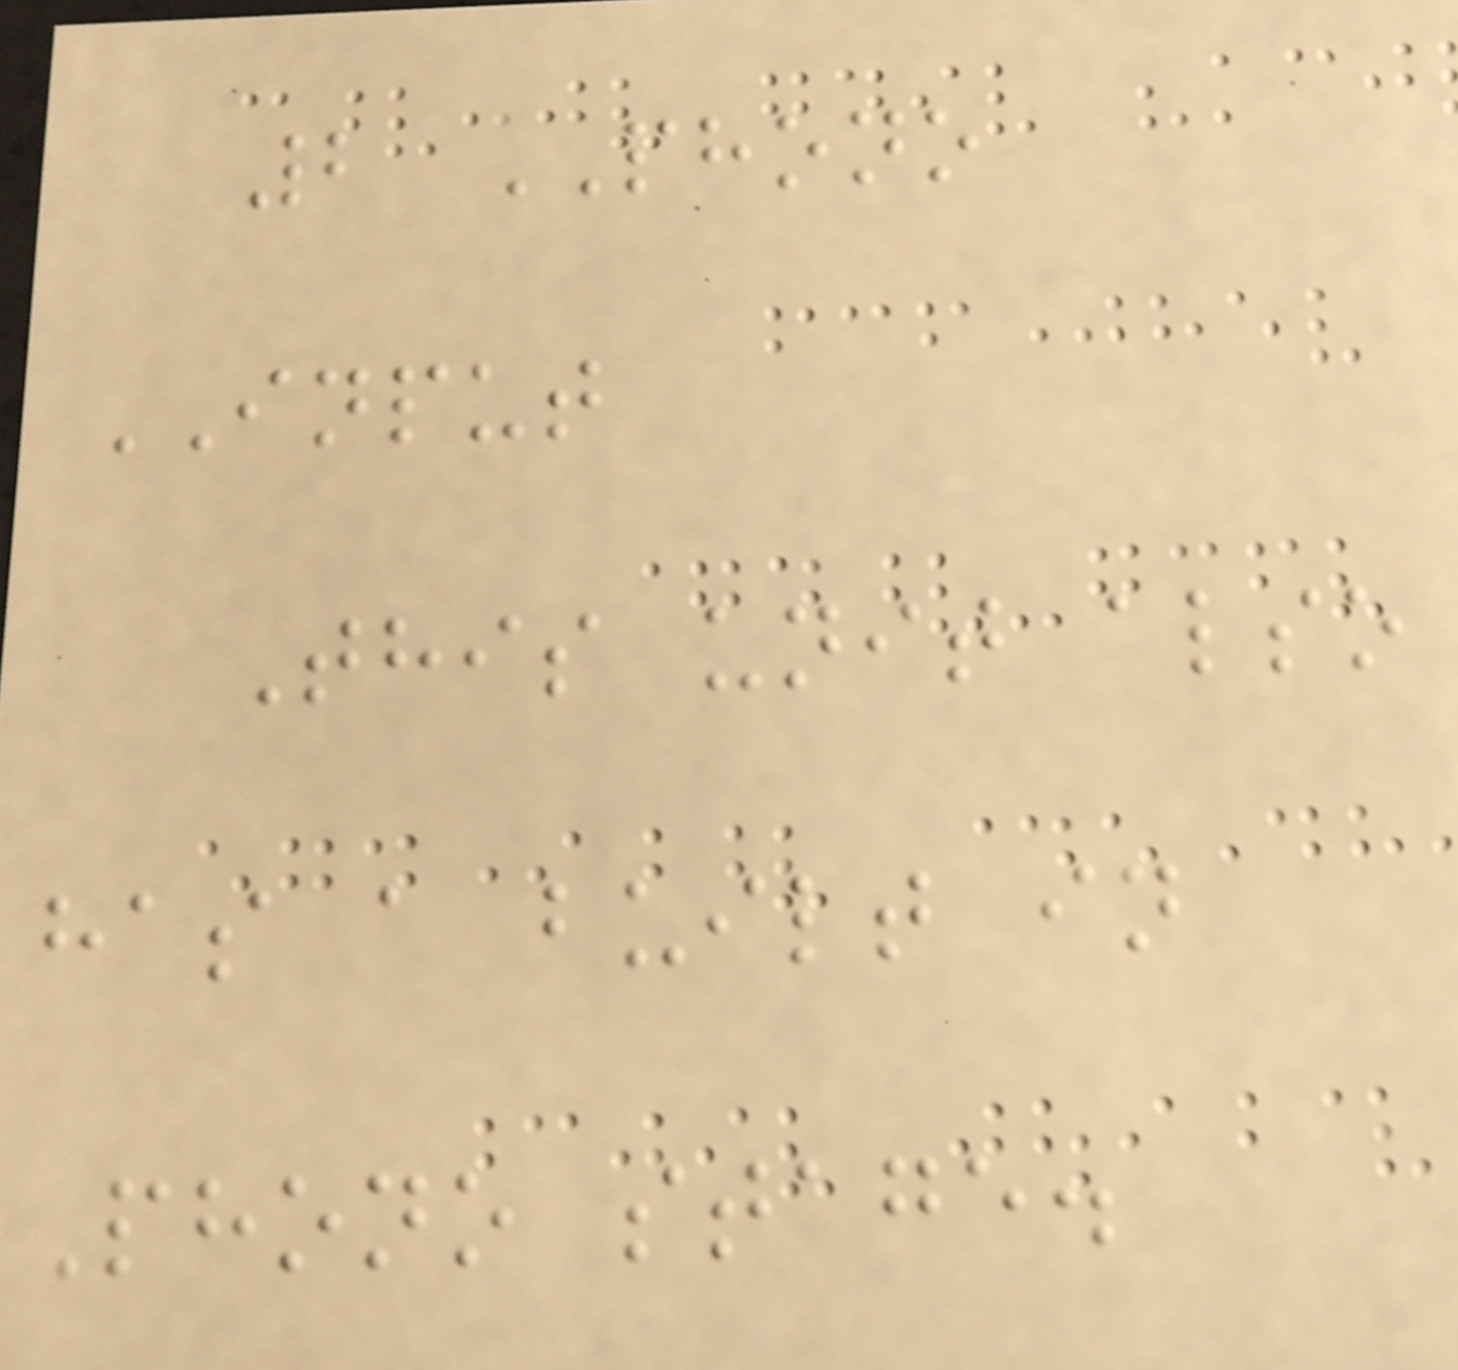2 PHONO
INPUT
This unit also
has a built in
Phono stage.
